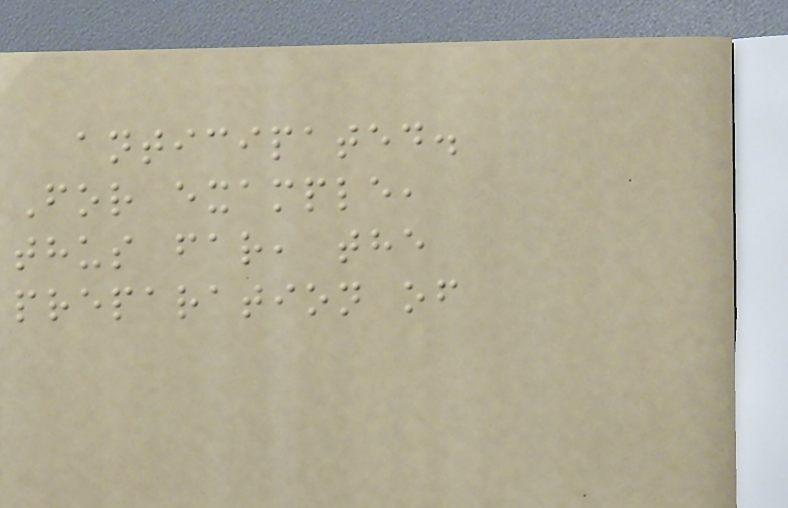anticipated.
For example,
thus far, the
preparation of
